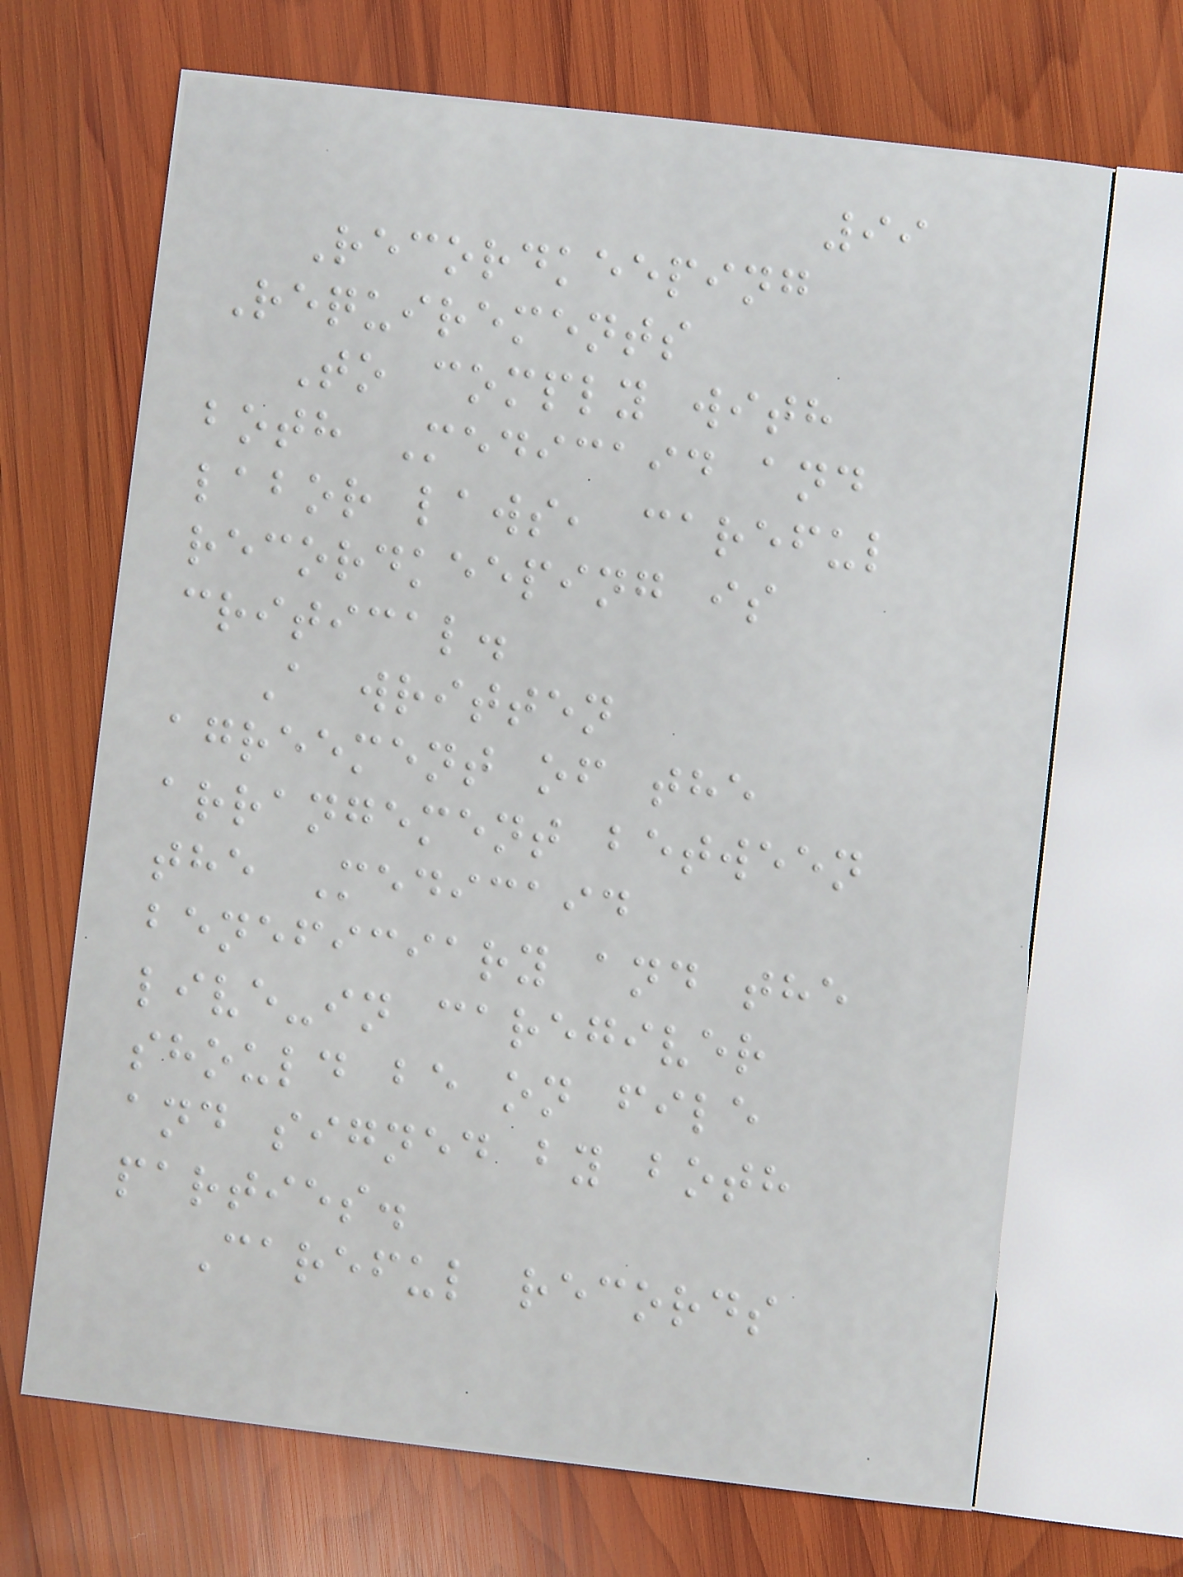99
Recordkeeping
Requirements
To comply with
both Medicaid and
labor laws, careful
recordkeeping is
critical.
A written
agreement of the
arrangement between
the Medicaid
beneficiary and the
live-in caregiver
should be on file
and signed by both
parties.
Careful records
